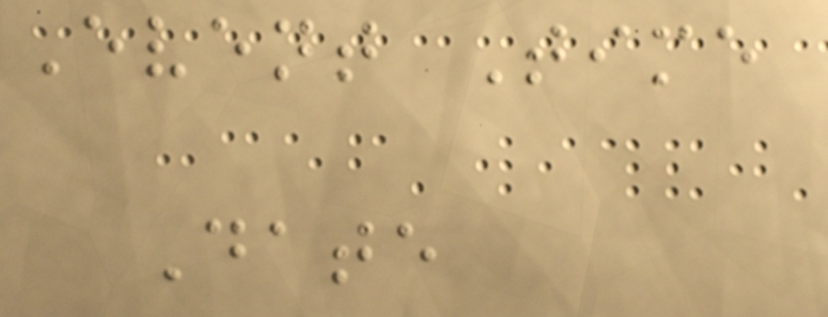Event Time
Date
